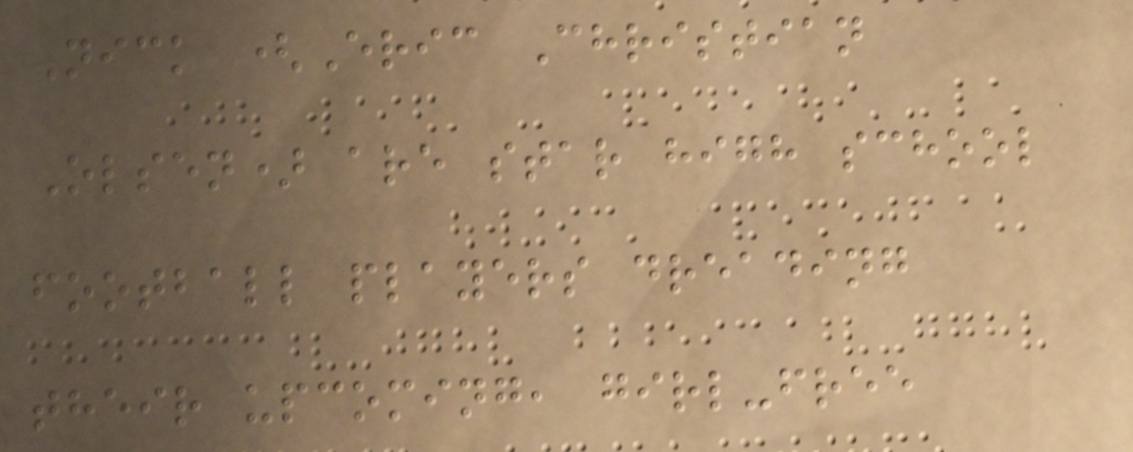Nick (Eric Christian
Olsen) are star high school
football players dreading
their upcoming, girl-free
